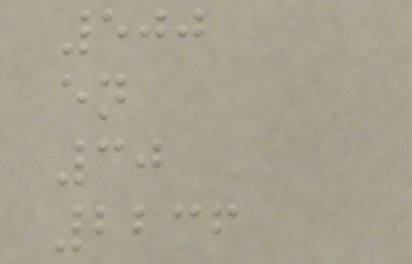500
en
30
2236
